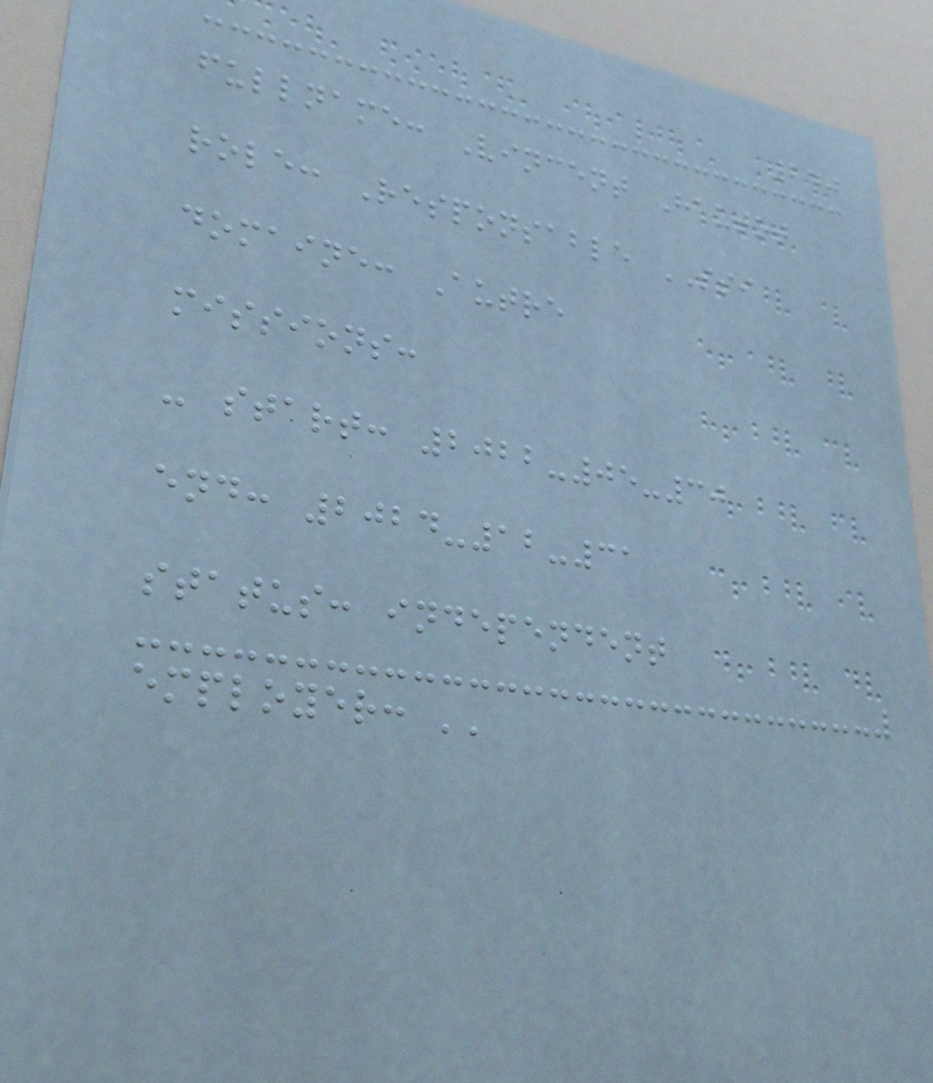240
fullname: Vincent Hautot
role: Responsable SSI
domaine: Autre
missions:
- start: 2022-05-30
end: 2024-12-31
status: independent
employer: ''
